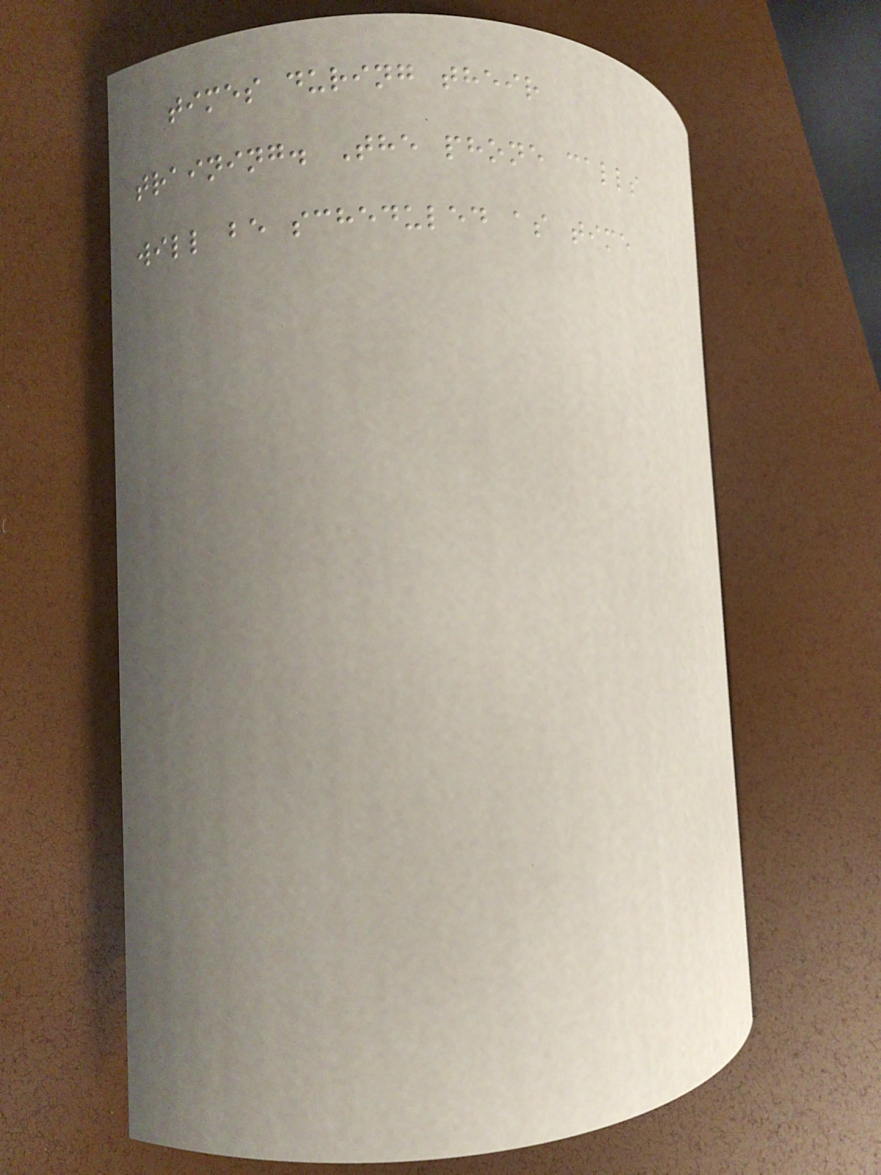times during their
training. The phone calls
will be scheduled as time
